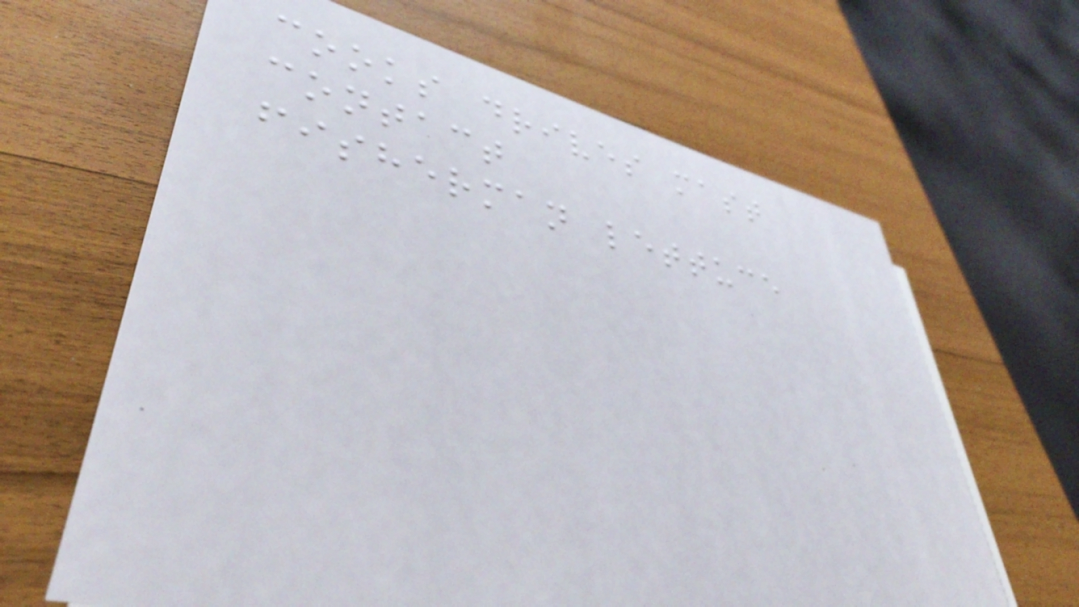cooks drives mast
contact
fisherman lettuce
